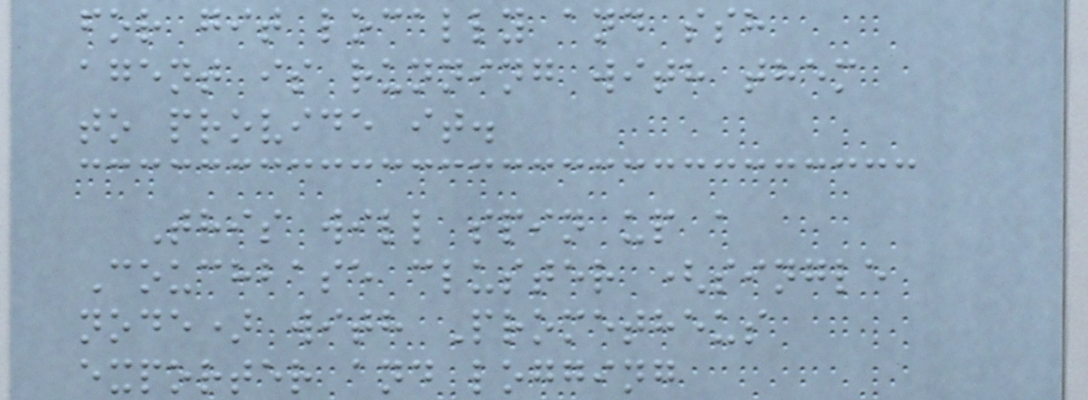for git locally and ssh
agent is running with them
to provide it.
This will spin up a
Couchbase cluster (single
node) with Prometheus
exporter and logging
